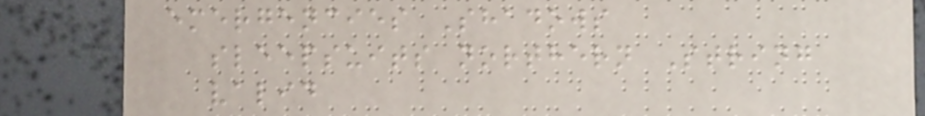emergencies Shadows
sleepsuits northern String
valid
